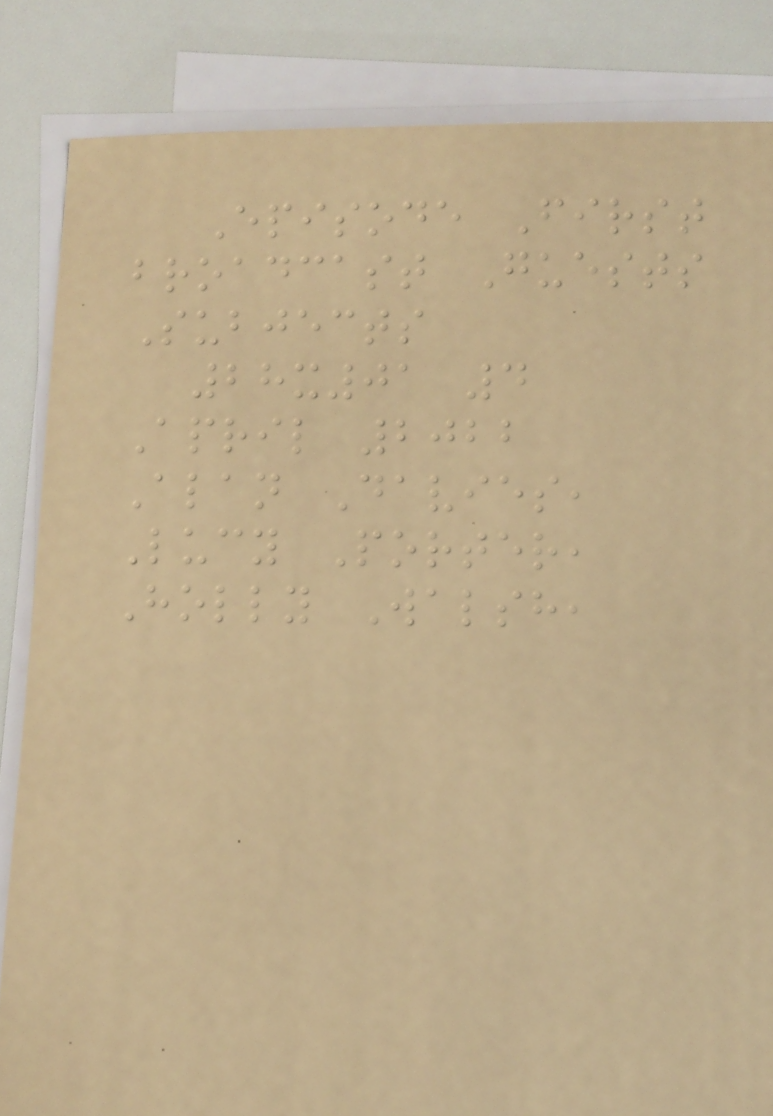Episode First
broadcast Guests
Subjects
28x01 4
April 2022
Alan Davies,
Lucy Porter,
Holly Walsh,
